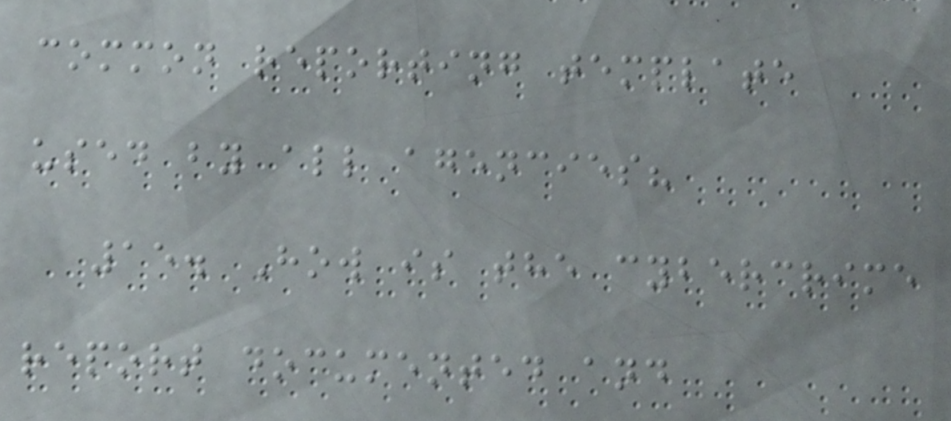common reporting template
used by all agencies?
15. How is the cybercrime
report documented and
